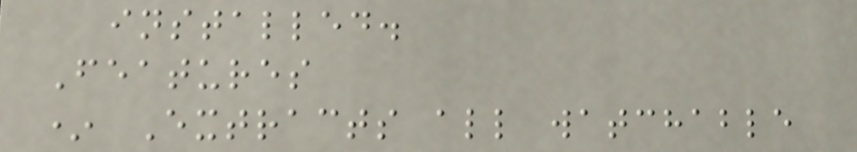installed.
Features
* Extracts all watchable
